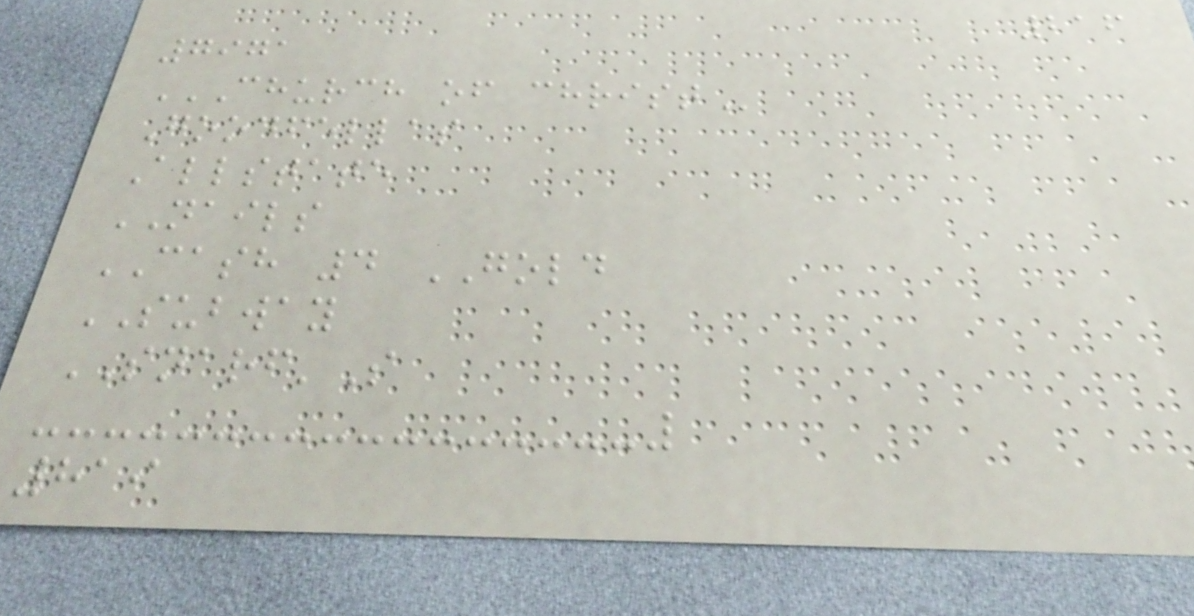216
7971
CHURCH OF CHRIST
Goodfellas
Allstate
NAILS
CASH 4 GOLD
SUBWAY
SNARF'S
819
